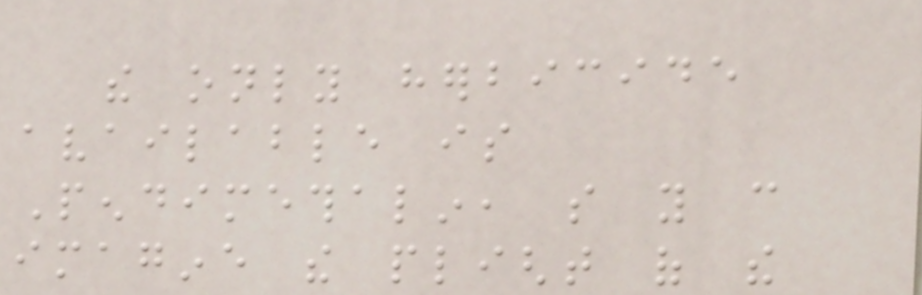the only herbicide
available is
Pendimethalin, so you can
imagine the plight of the
